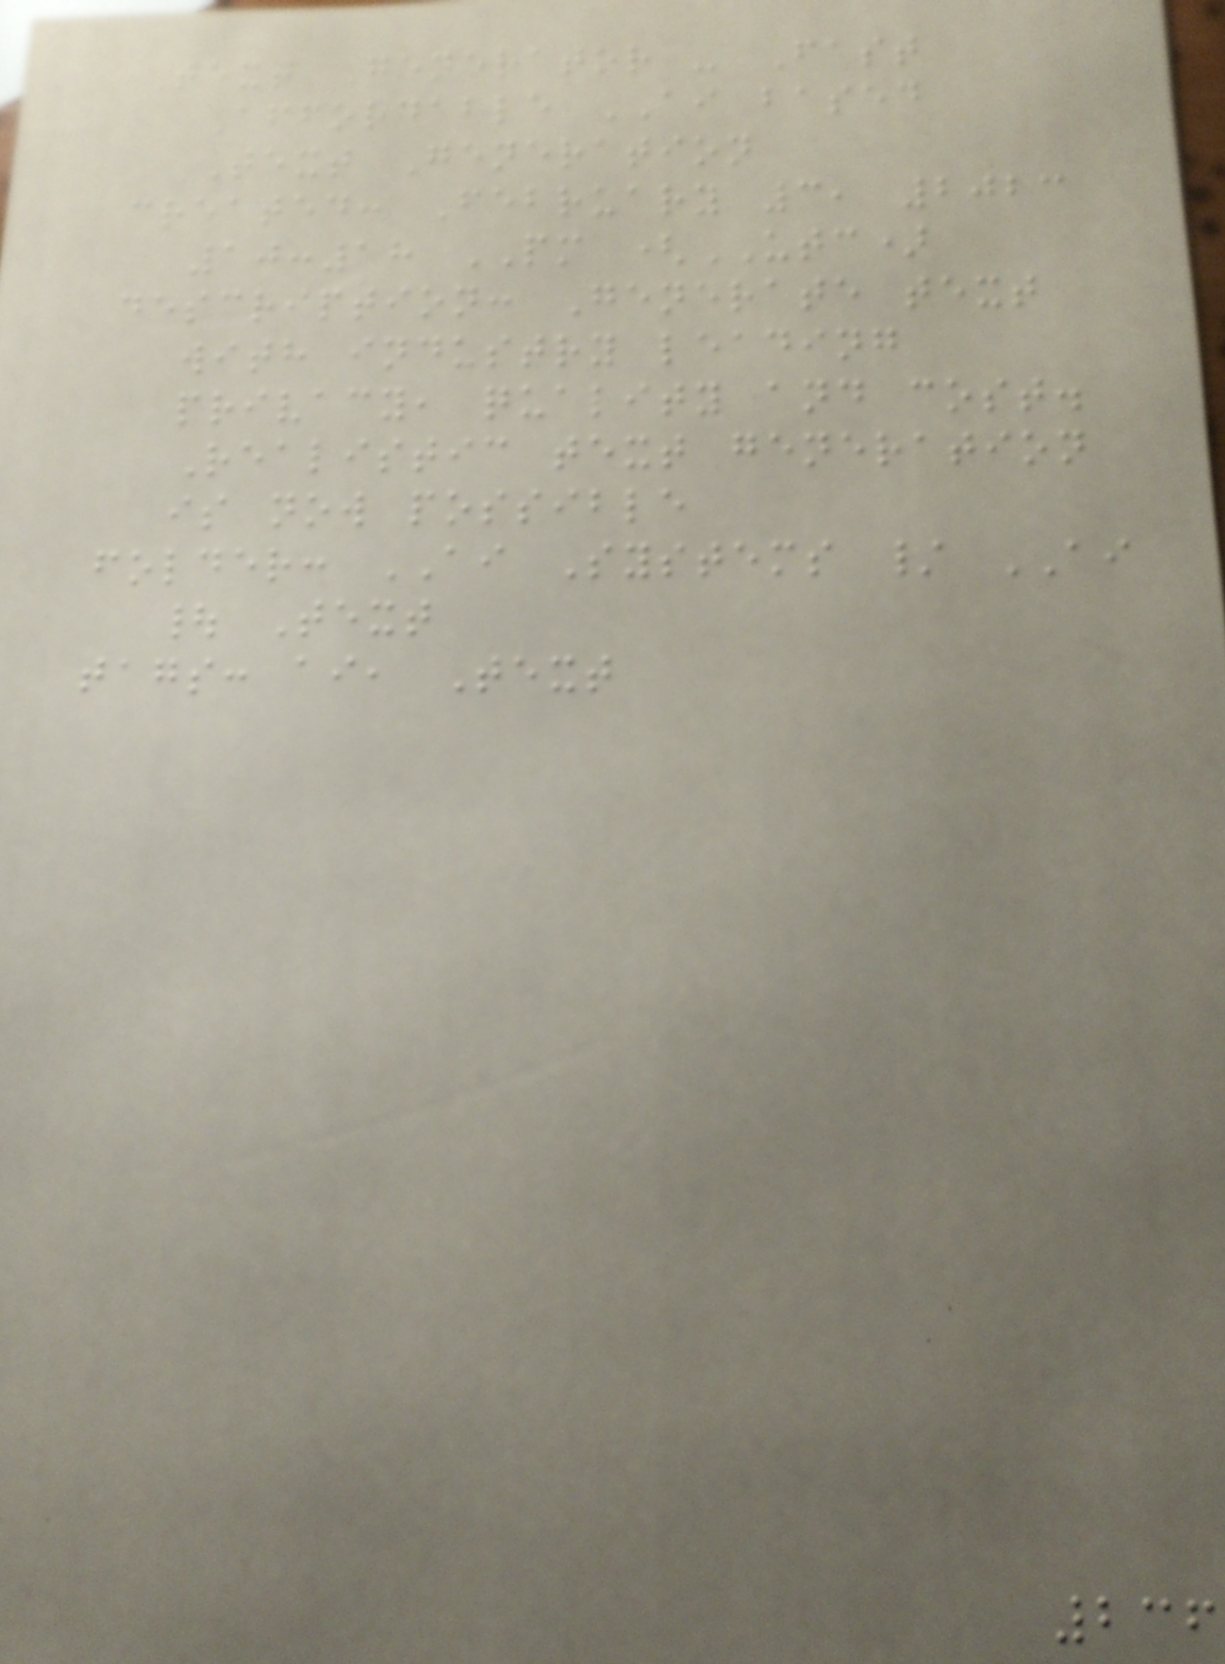Text Generator - Fast
Affordable AI based
Text Generation
created: February 3, 2023
10:18 PM (UTC)
description: Generate text
with industry leading
privacy, quality and cost.
Realistic text generation
is now possible
folder: AI Systems / AI
| Text
tags: ai, Text
236
